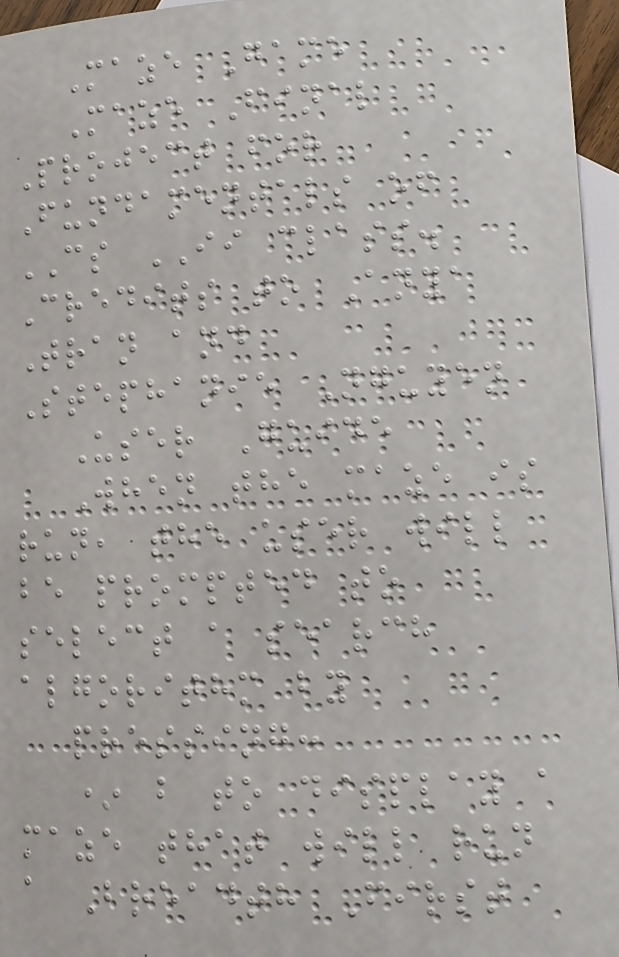Maze Game
Maze Final
Project for
Fundamentals of
CS II class.
Credits to Anya
Tran and
Stephanie Nguyen
User Guide
When the maze is
run, the user will
be prompted to
select a search
algorithm by
pressing:
* b to display a
maze that will run
a Breadth First
